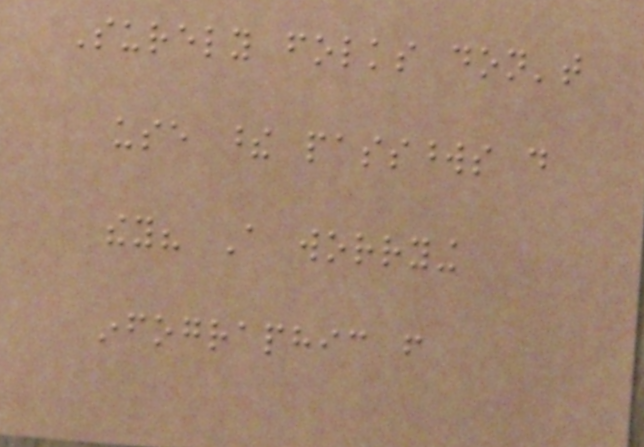Surely folks don't
use these passwords do
they? A worrying
infographic from
